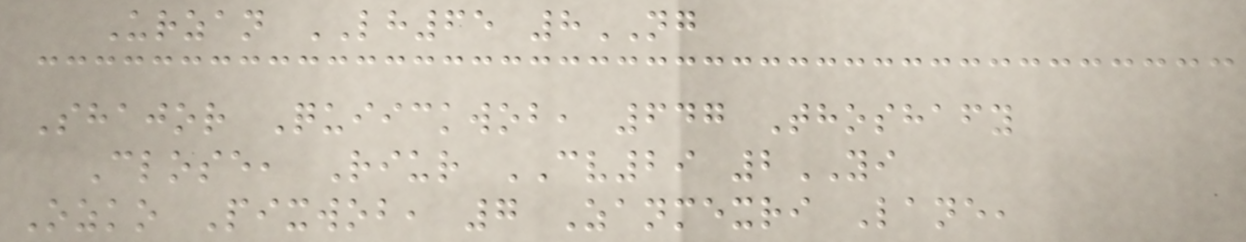Urzan LH65 8NG
Shajor Quiickwob, 647 Thoshafy
Close, Riur CV29 2YI
Ozko Pixwob, 7 Zanmexri Lane,
